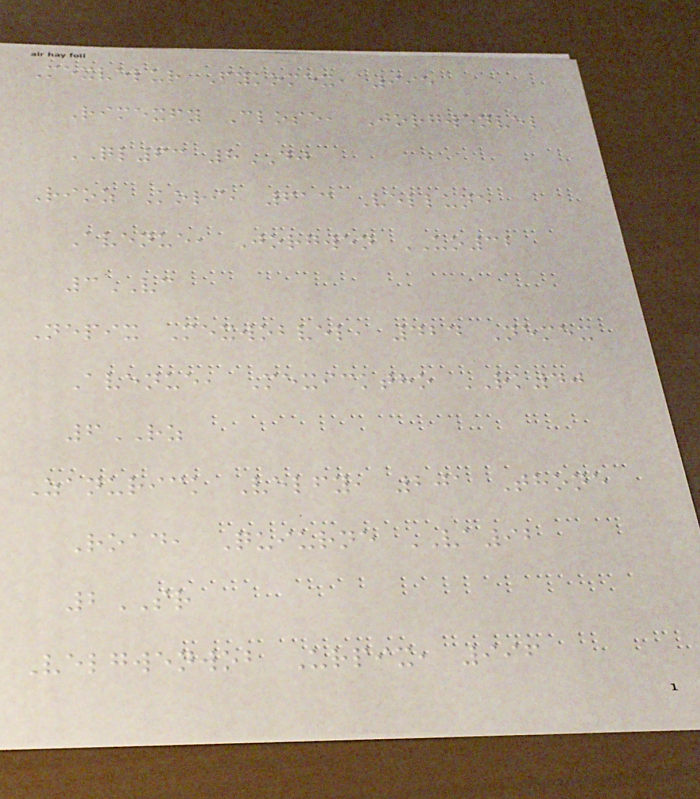Mexvelur Fykomex, 995
Rimexfy Close, Jorgwenvel
QL63 8DJ
Rioz Kori, 613 Vellune
Avenue, Jorgwen UO32
3VC
Nepix Mexwobvel, 424 Nemex
Avenue, Mexicktho RK40
6RZ
Zanurick Velfy, 201 Thone
Road, Quiurne VA92
2SR
Velgwenwob Urpix, 996
